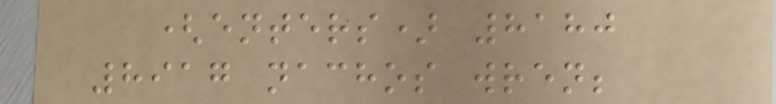(enters) 8180
8917 nachos wren;
